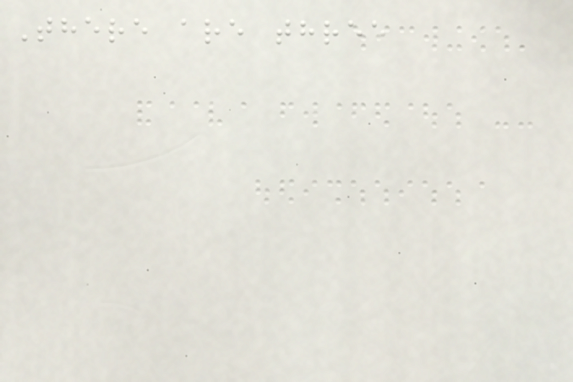There are three
